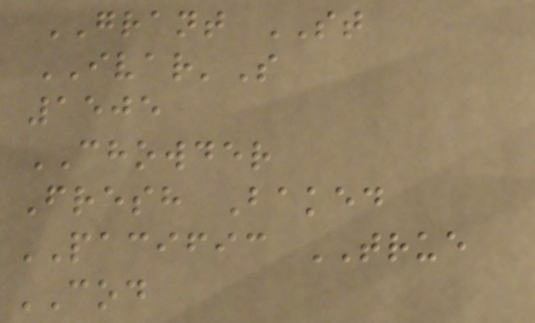GRANT ST
IVAR'S
1505
CHOWDER
Fresh Baked
PACIFIC TRUE
COD
